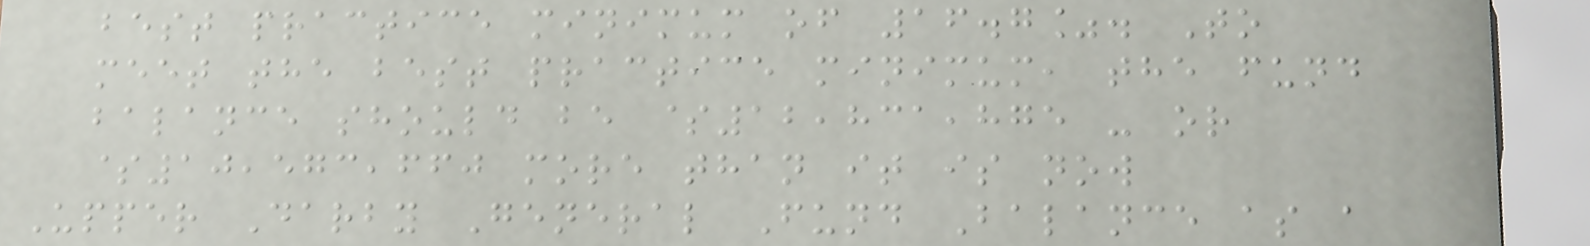best practice minimum of 16.7%. To
meet the best practice minimum, the fund
balance should be $12,831,875 - or
$10,573,660 more than it is now
Upper Darby General Fund Balance as a
